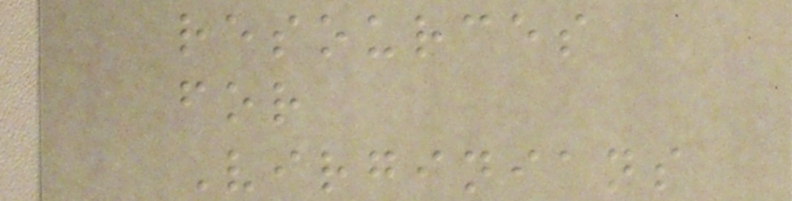resources
for
Virginians
